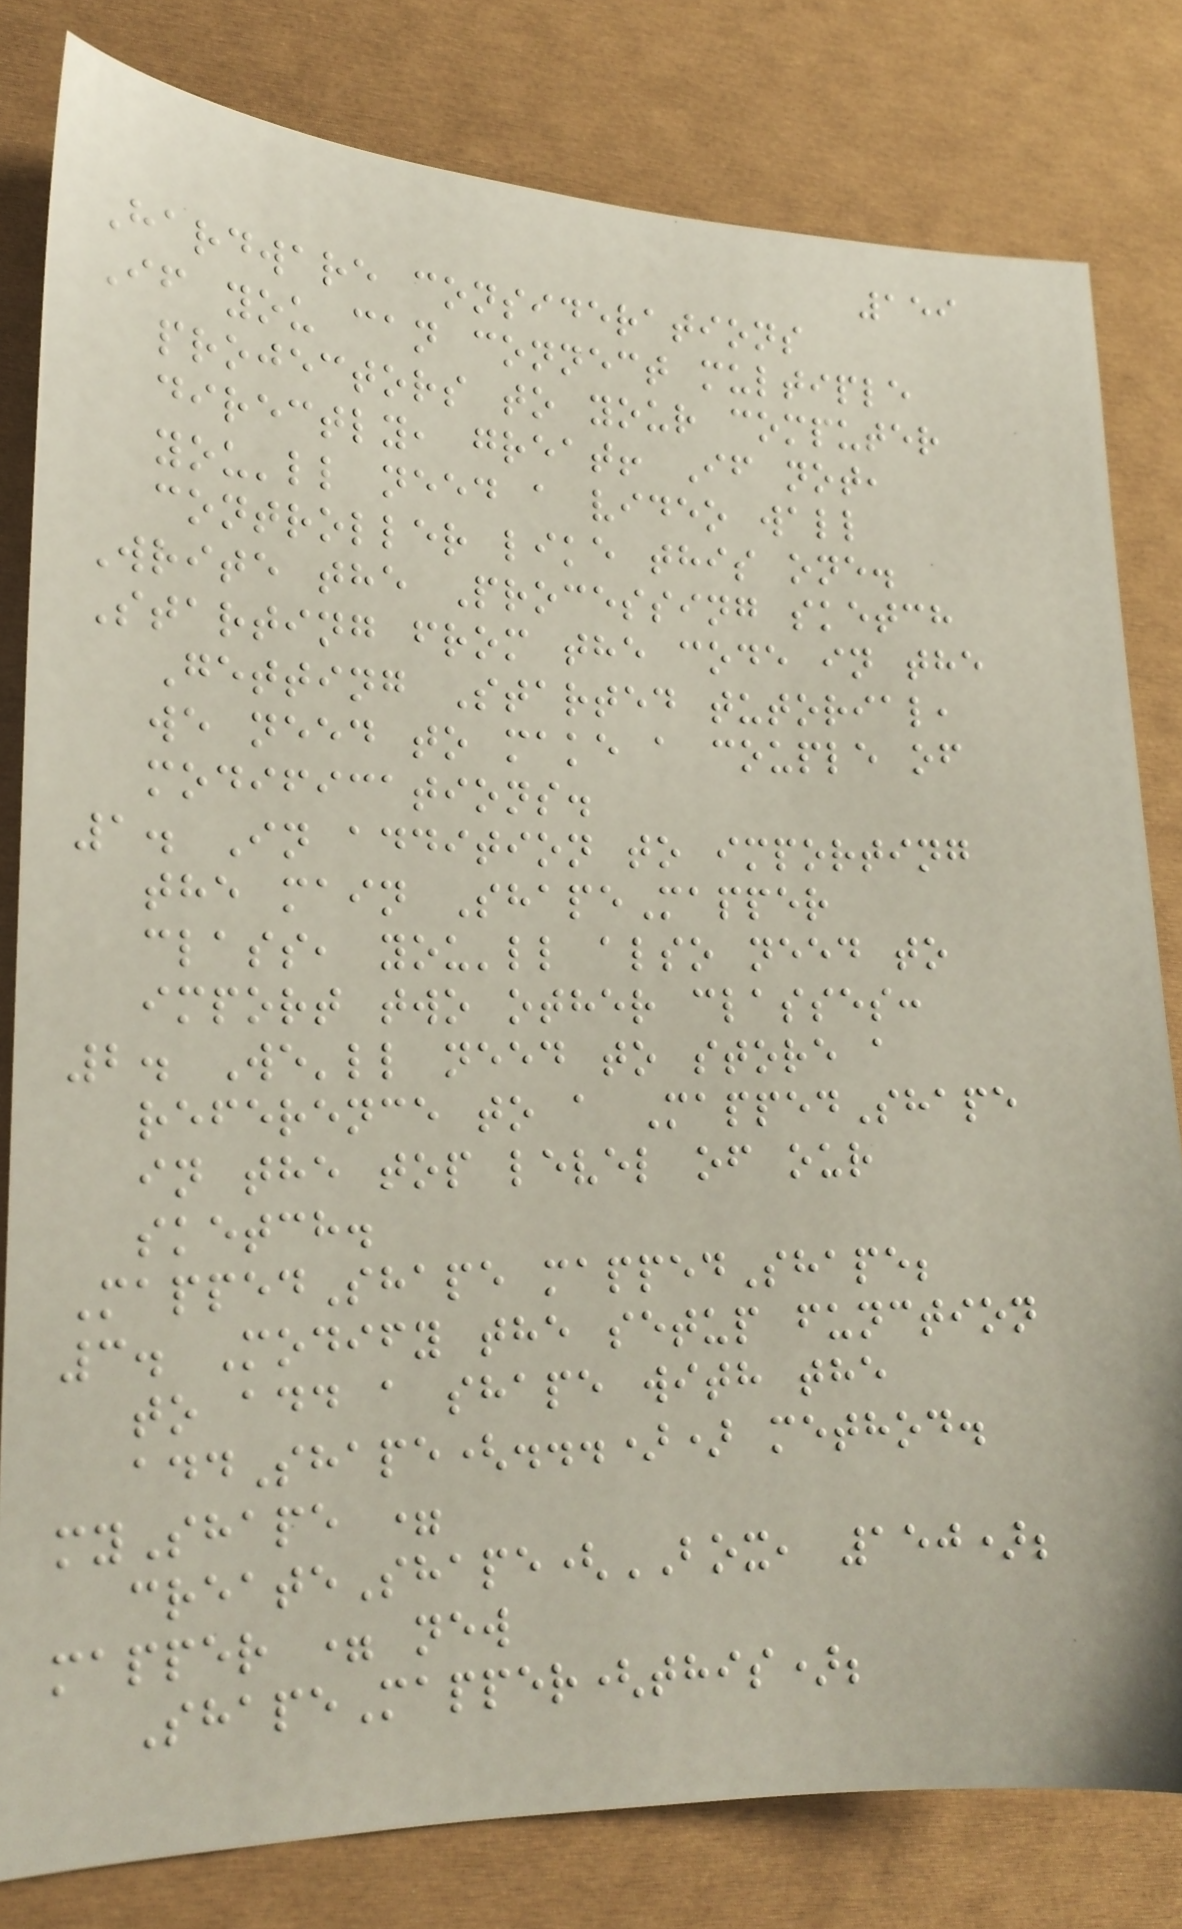159
Hardware considerations
If you can connect multiple
projectors to your computer
directly, great! If not,
you'll need a video wall
controller like this one.
Write the Processing sketch
Starting from the code in the
Getting Started tutorial,
we need to make a couple of
modifications.
1. In addition to importing
the main ShapeMapper
class, you'll also need to
import two other classes:
2. We'll need to store a
reference to a MappedShape
in the top level of our
sketch.
MappedShape mappedShape;
3. Modify the setup function
to add a shape with the
addShape(...)) method.
myShape =
createShape(BOX, 150);
mapper = new
ShapeMapper(this);
